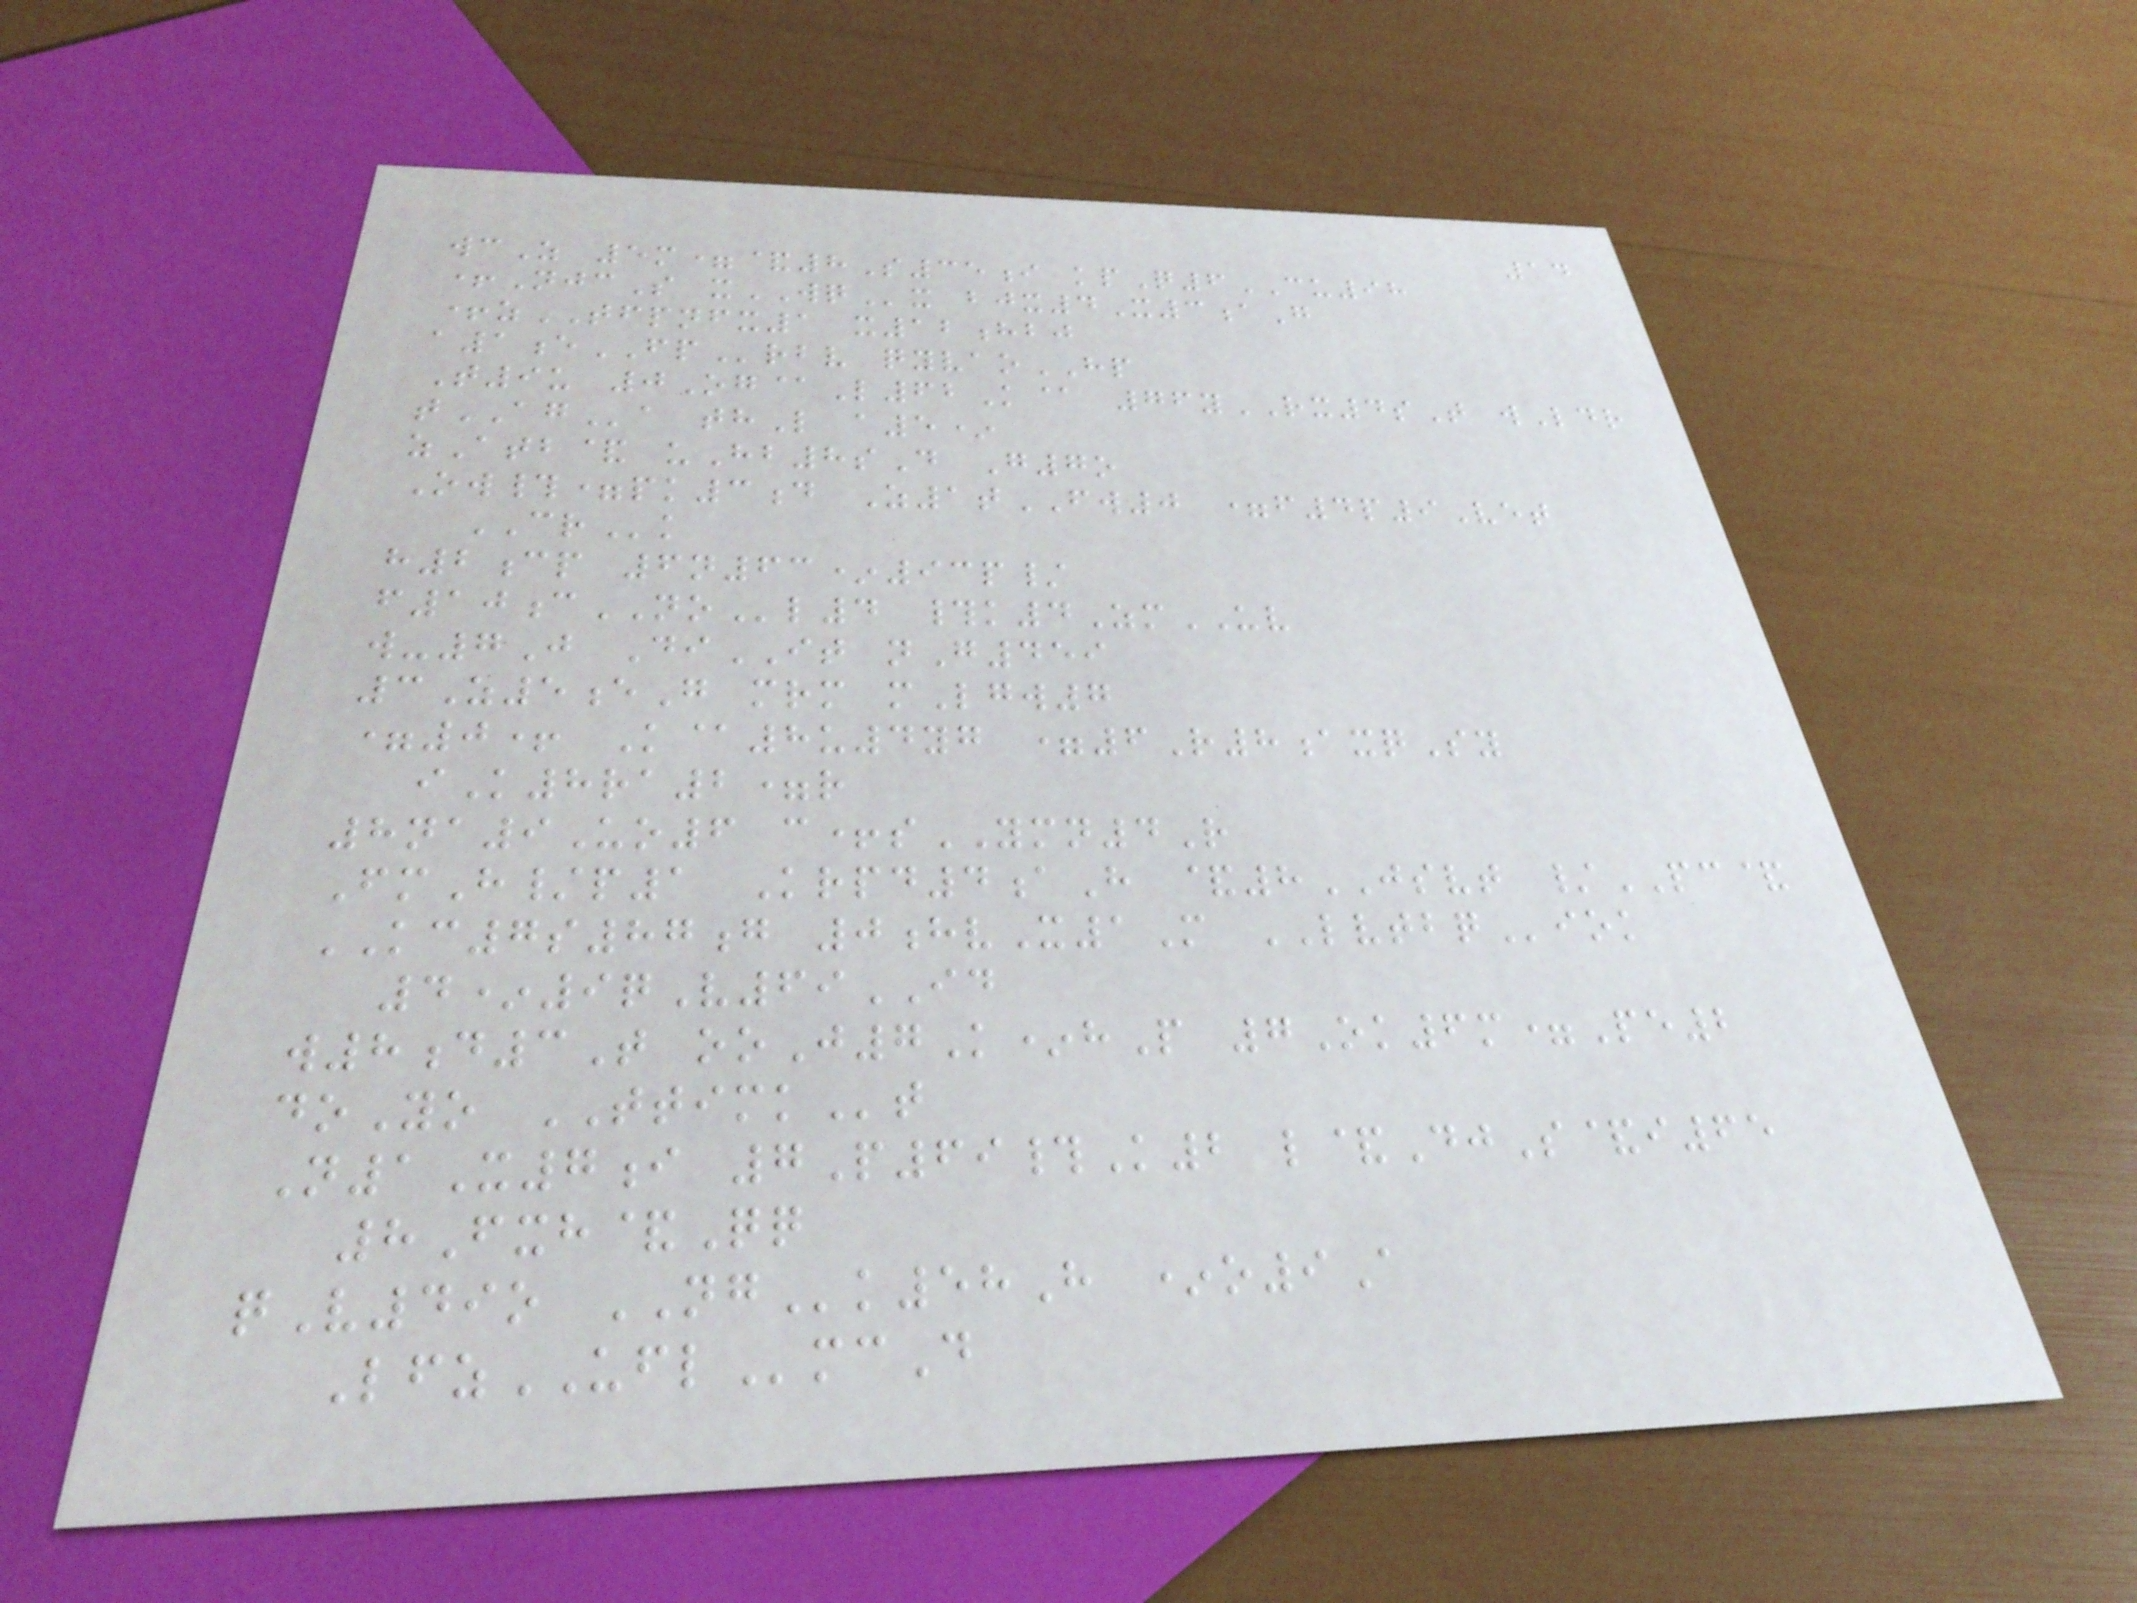14
wcZ 5m=&8S35i kpQ6CU98
+NjcS xWQx bjx4X3aG
+zTFPNFX1 x12hbj
a1eFPrbv qyvaoHP
T9u 0Og@L62K@ 76yRX4sT wLdr
tAGa thL a5*
zAtb& uHb8sD G7o
Ow#=pk3d Z1tFW0 =f4p9Vet
CRk
h2cp 6n63*93p/
f10cNOl4 #k4ZmUV
w-7J DiIT nG459
3Z5eG mrm mLgw7
=0+ K@8u4yg =6R8axqSy
iK8ra2=r
8na9Uo6 c+sYMN4R
FmH/p1 Krpd4aH &8JSVT /PC&
KC7s87g 0hvX1M LVTBQiok
4*9qV69ID
w8d3T ooJ7K*hP 7Ok6m=Pe2
doYo TTIMKt
N1X7i 7P69#K2 l&DjS&i65
8Fxh&Qq
qV49o NGk58H *o9A
LfzUFLmcD
